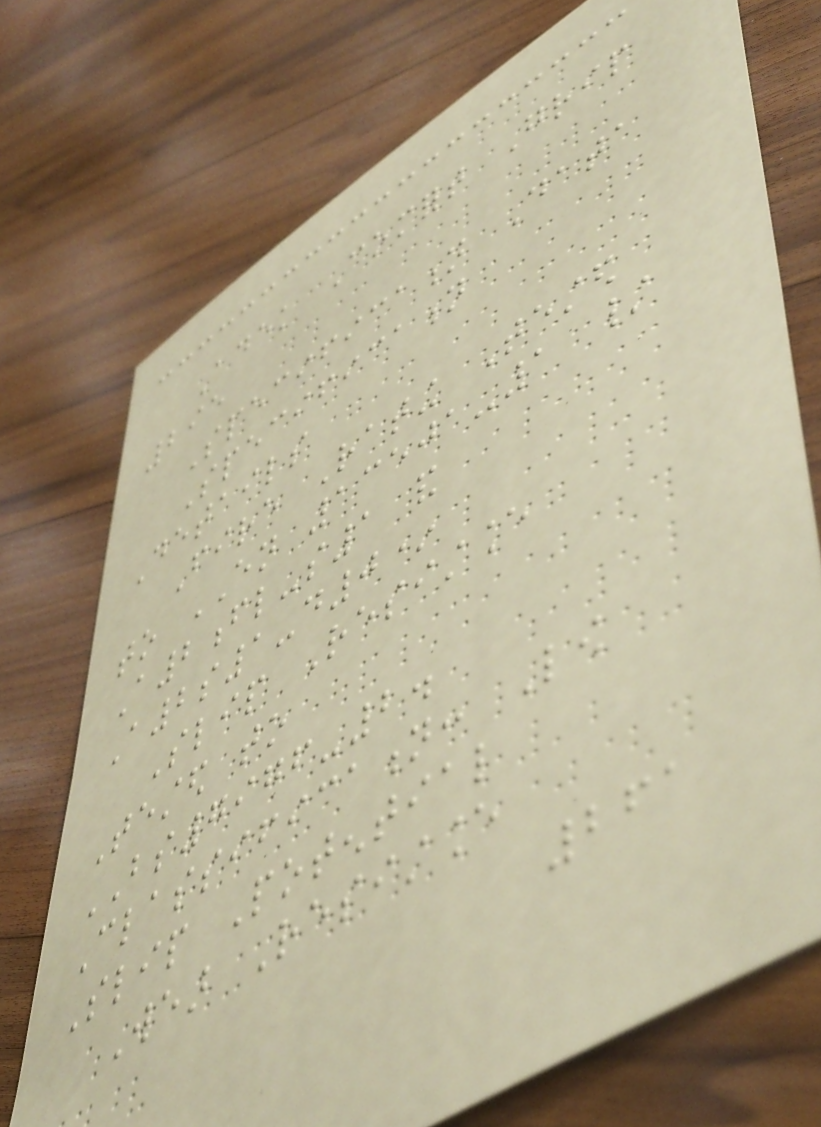Adek Comfort Grip
295
Specification Data
Specification
Details
Fire Rating Tested
to EN 13501-1 /
A2fl-s1 and
A2s1-d0*
Slip Resistance
Tested to
BS7976-2.
Classification: Low
Slip Potential
Wear Resistance
261
